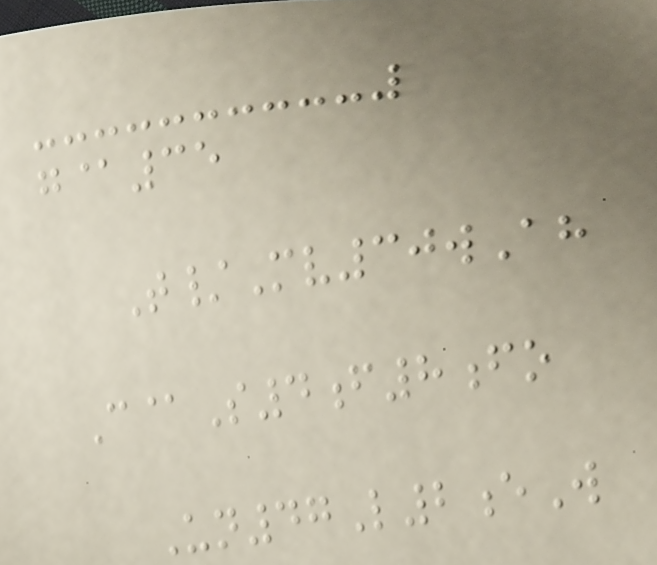g@35
T/Mv30wAh
C@S4f8fo
Un47L2eW
